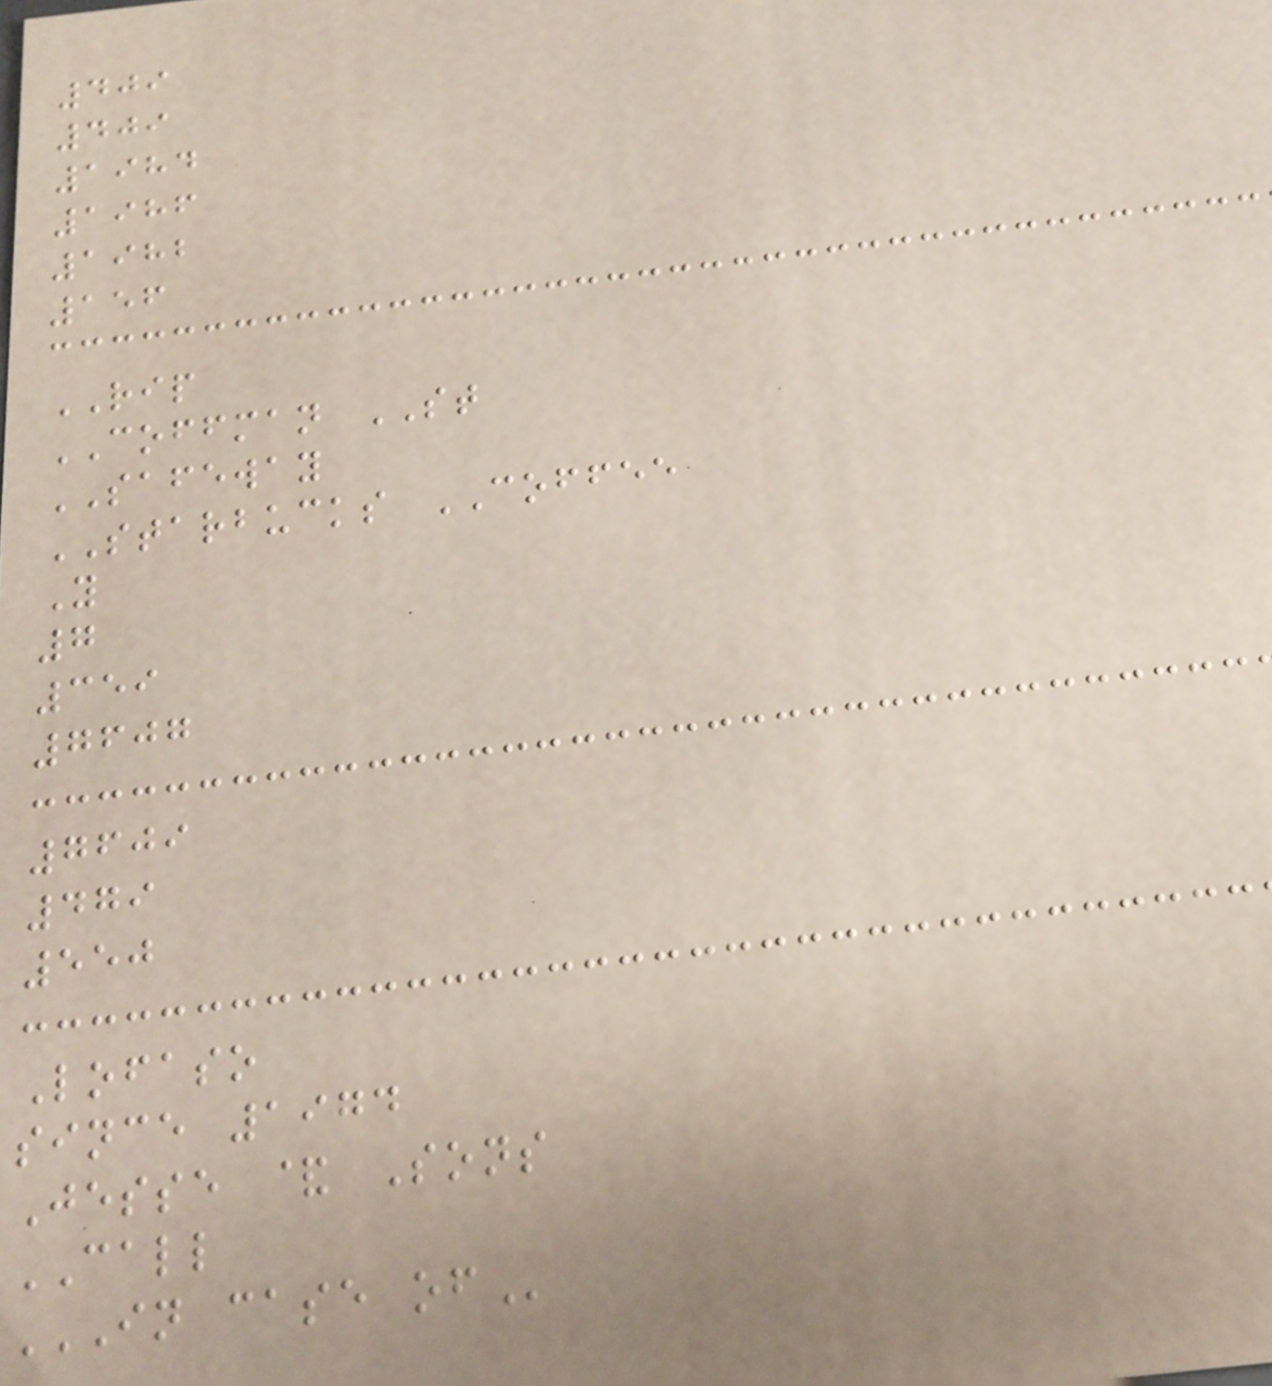409
409
1984
1986
1982
156
RIP
COFFMAN ST
SAFEWAY
STARBUCKS COFFEE
Y
7
359
7607
7609
479
550
Lofaso
since 1974
Jesse & Sons
CALL
IN CASE OF
